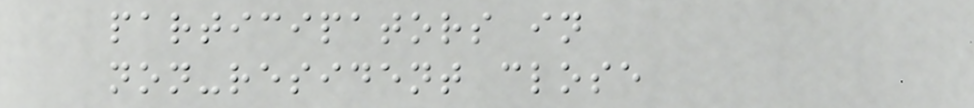participators in
non-resident close
